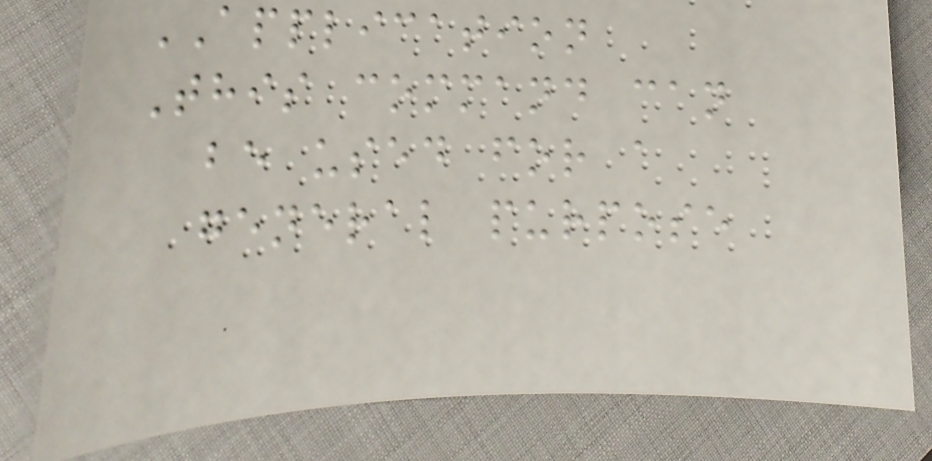APPLICATION
This command can
be used for a
general purpose
